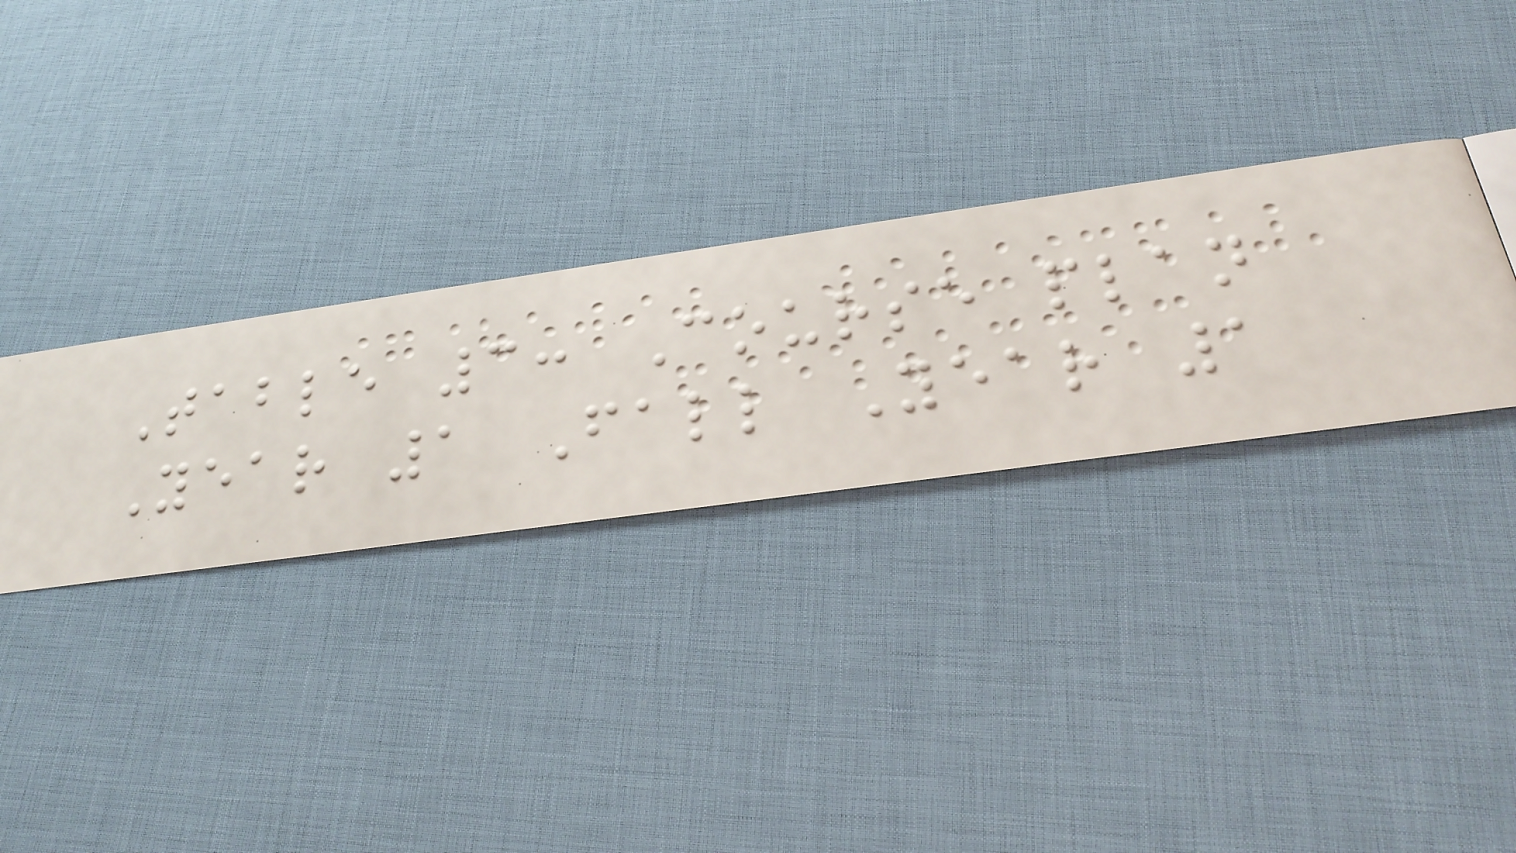Table 3: Course plan
Year 1 Fall Year 1
